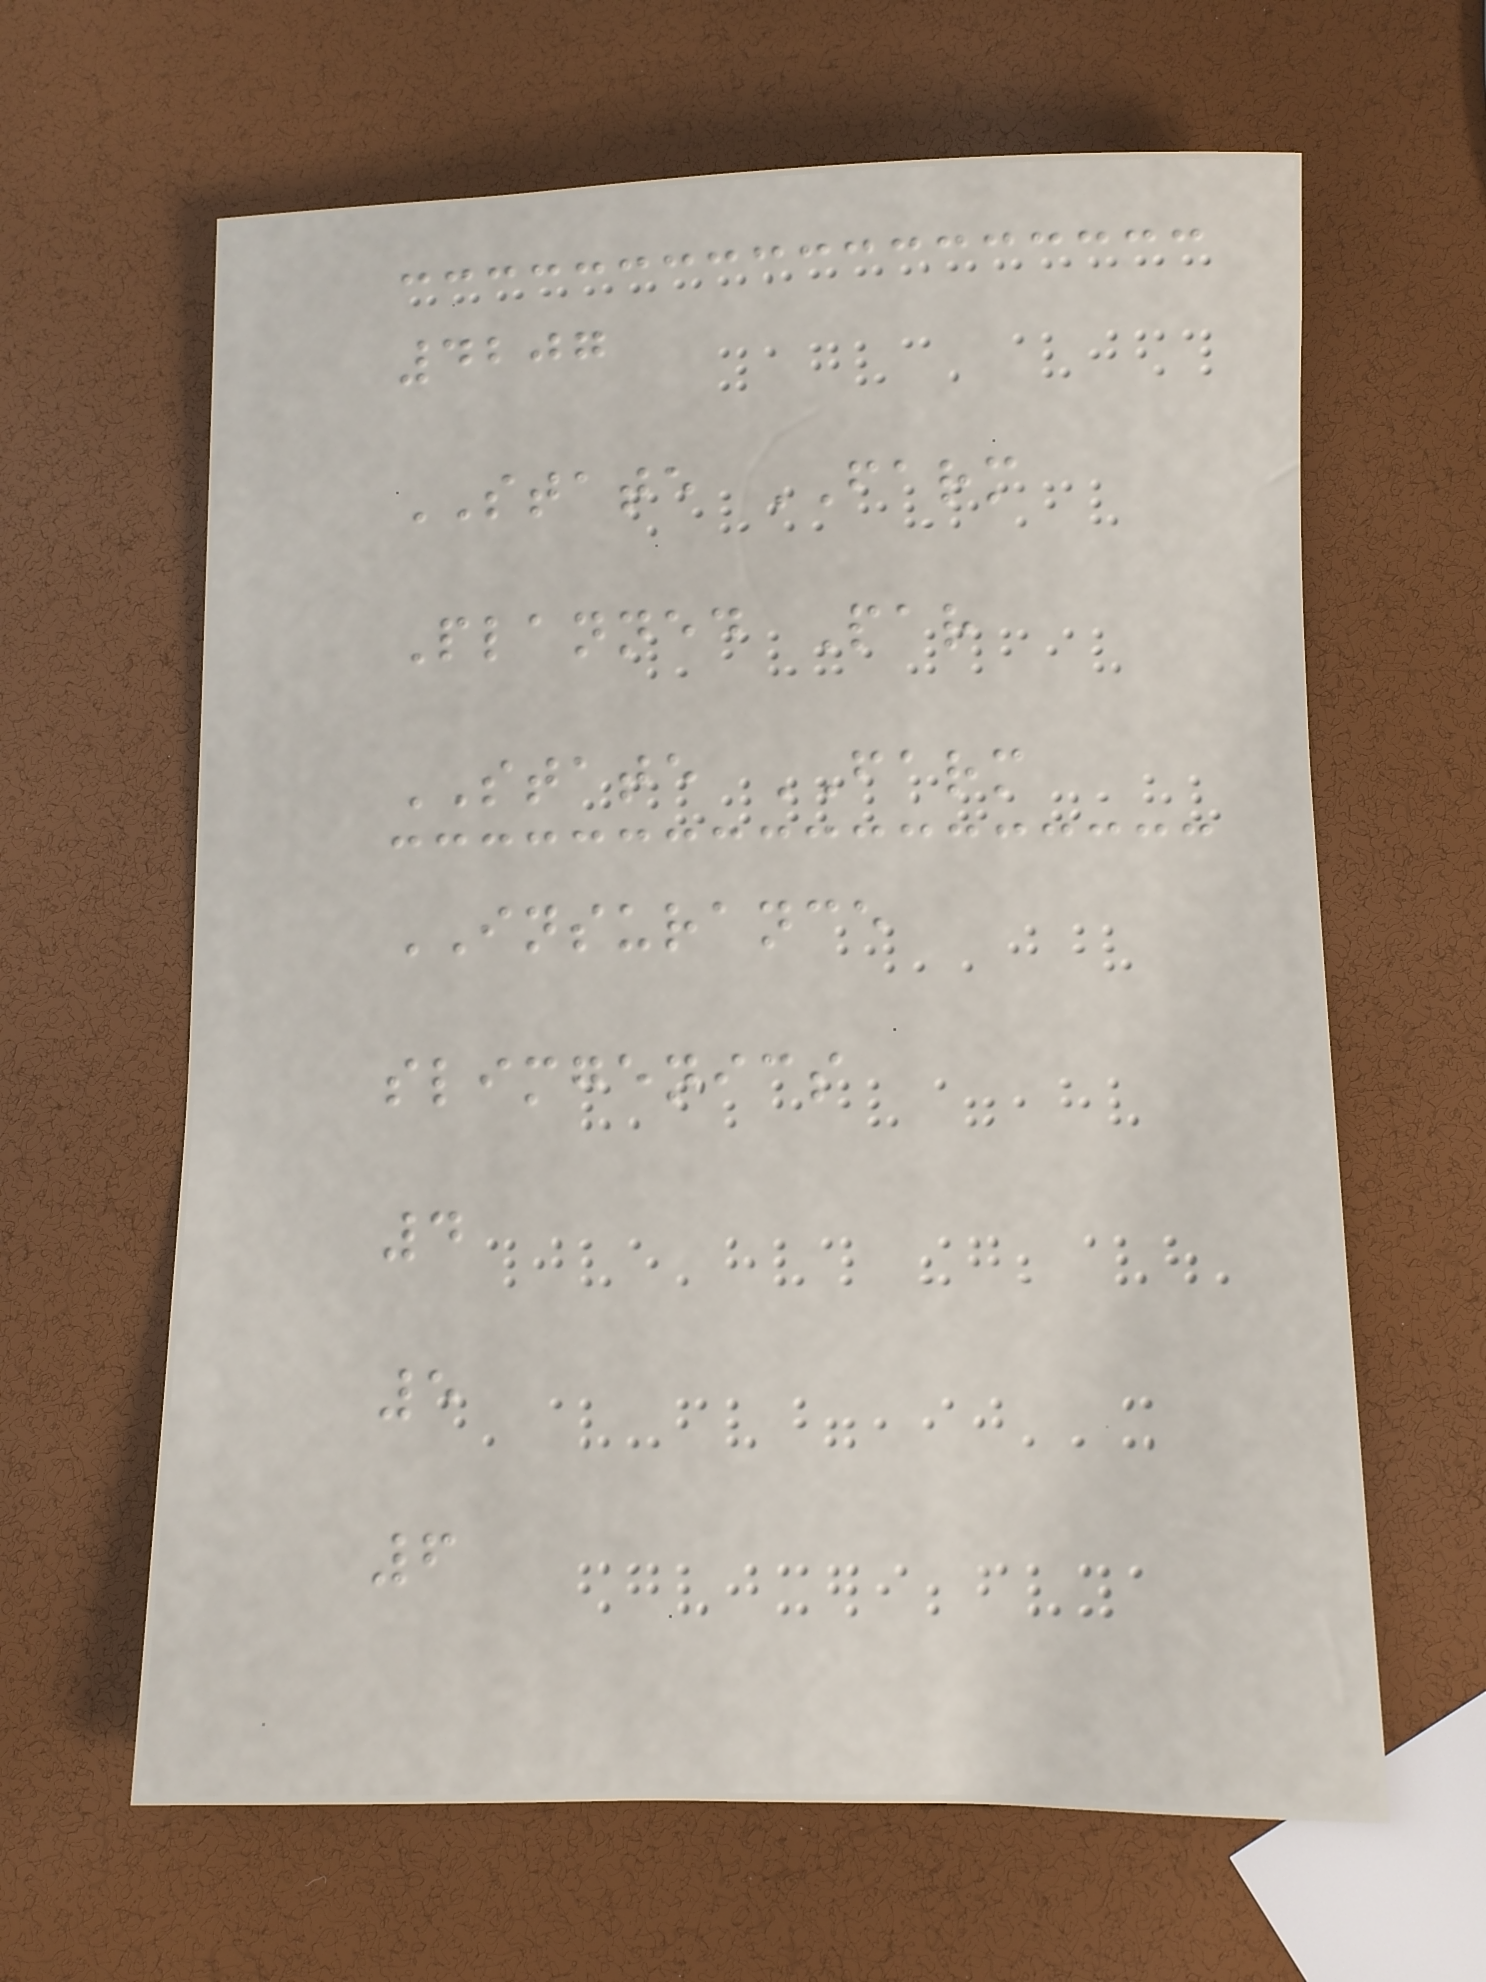4207
STATE FARM
Planned Par
STATE FARM
INSURANCE
slimgenics
4
5
6
